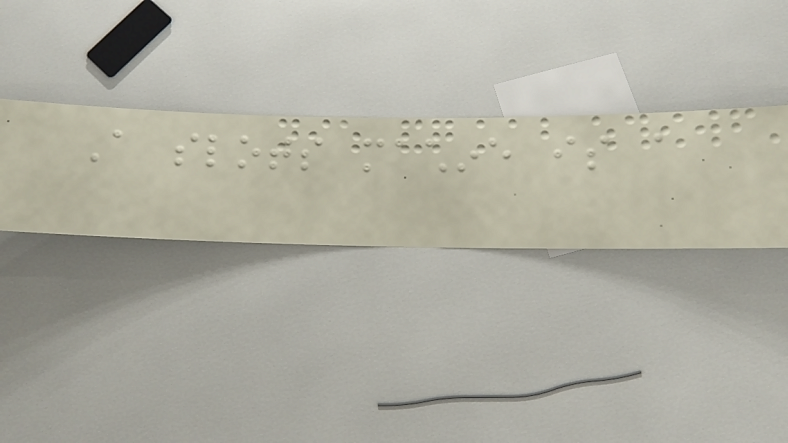A slots machine is a
